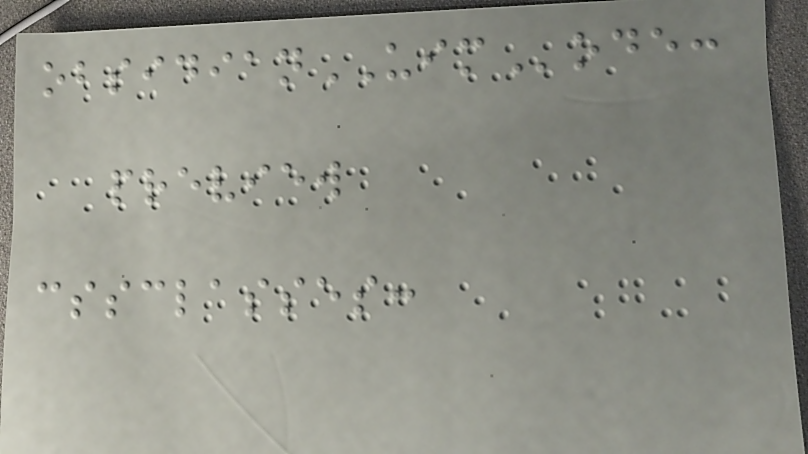obsidianUIMode:
preview
cssclasses:
